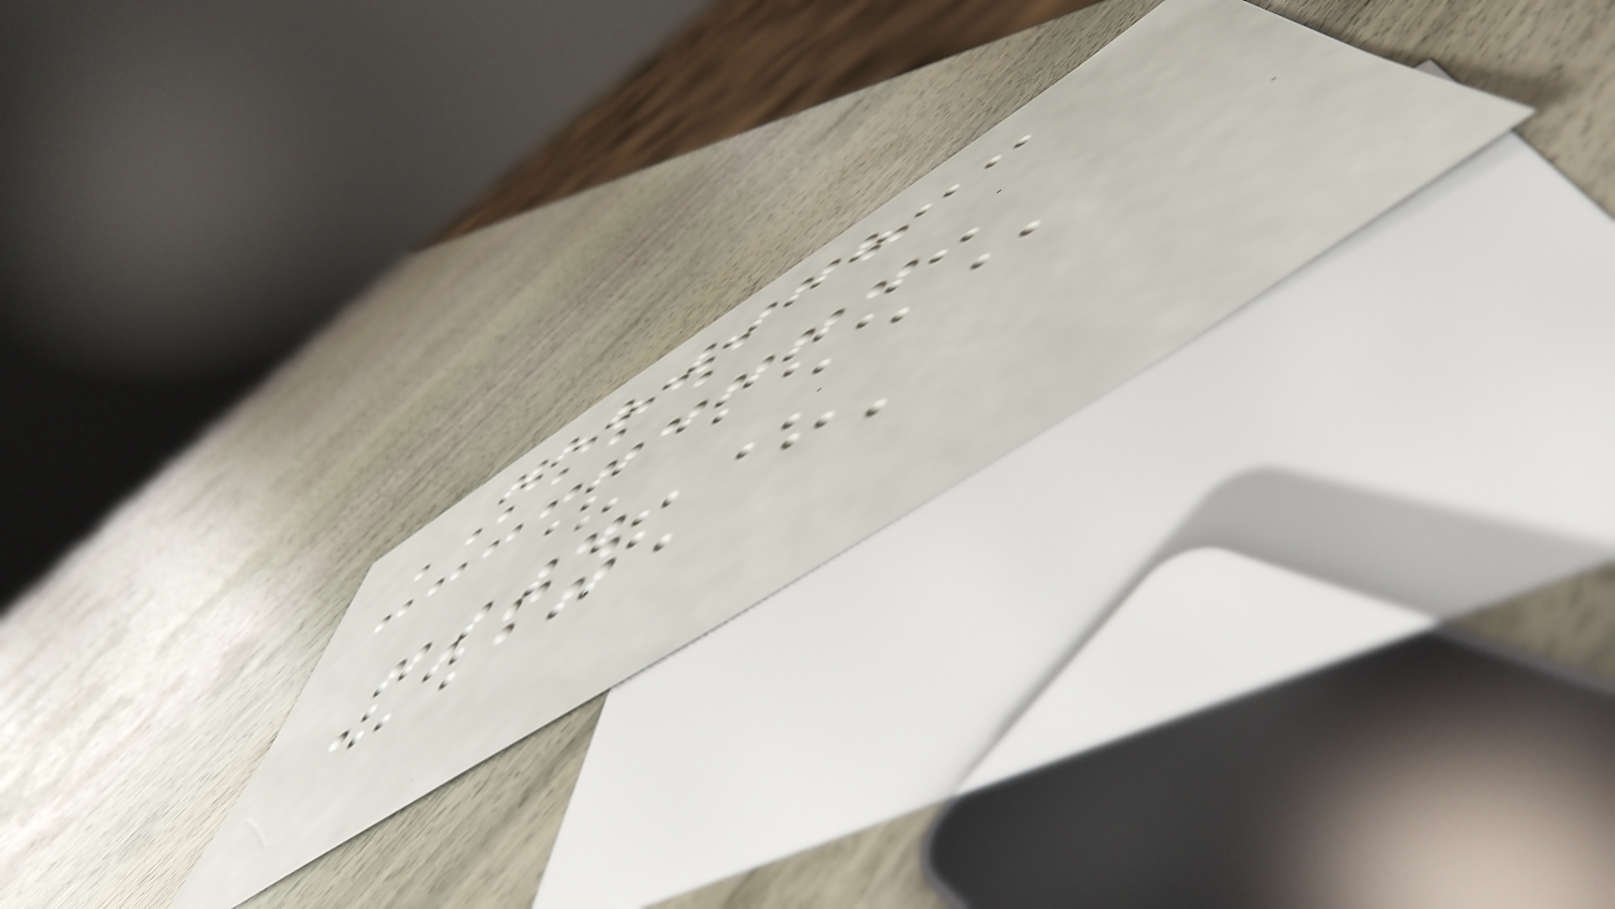NORWICH
City
